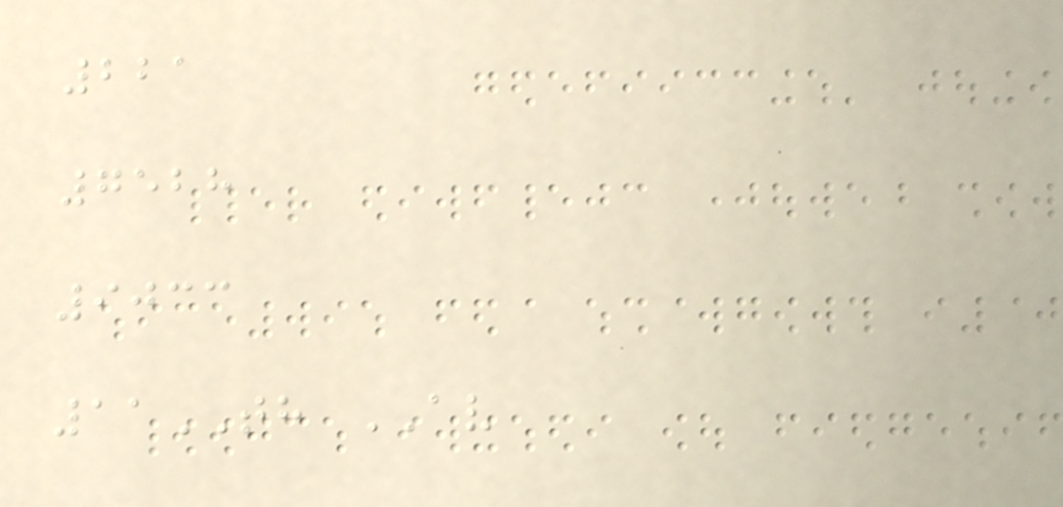221
7528
9033
11TH AV
